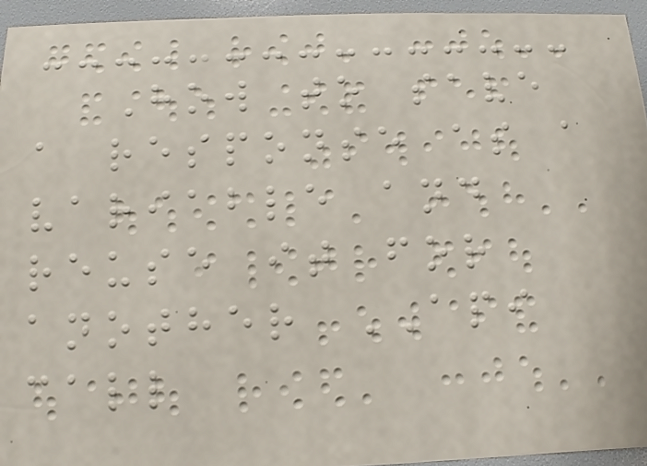How to save
a response as a
variable and
reuse it for
another API
call
